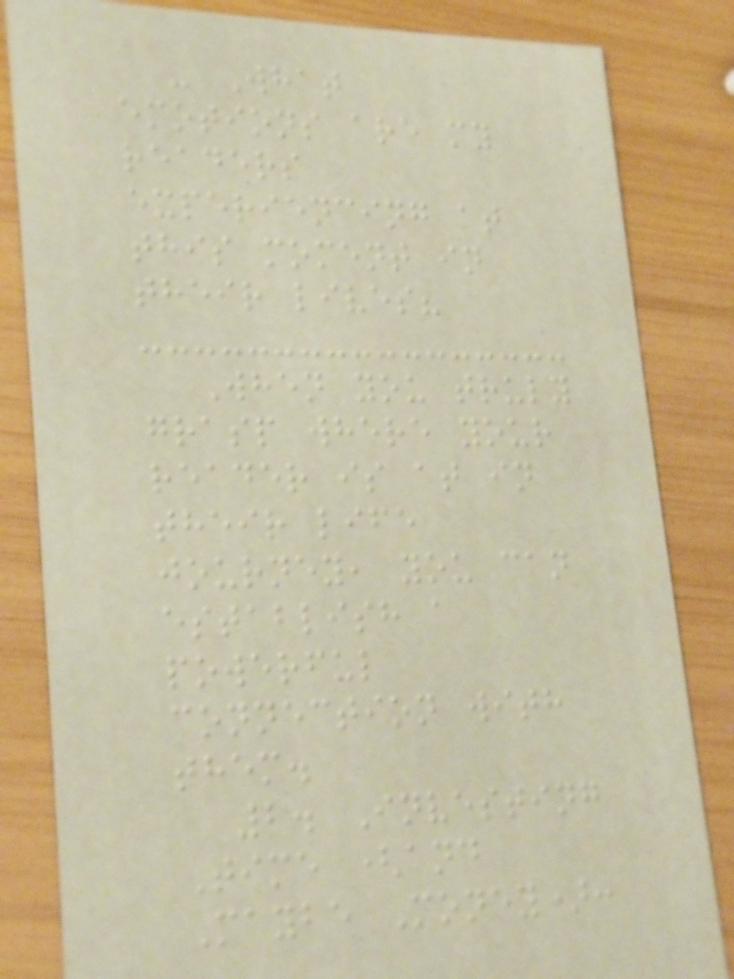- What
emotions are my
readers
experiencing at
this moment in
their lives?
When you truly
grasp where your
reader is at in
their life
journey, you can
establish a
powerful
connection with
them.
2. Investing
Time (and
Maybe Money):
